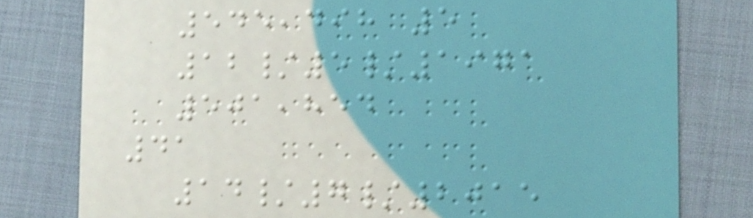545,498 5
12/5/1971
501,854
41
14/7/2015
